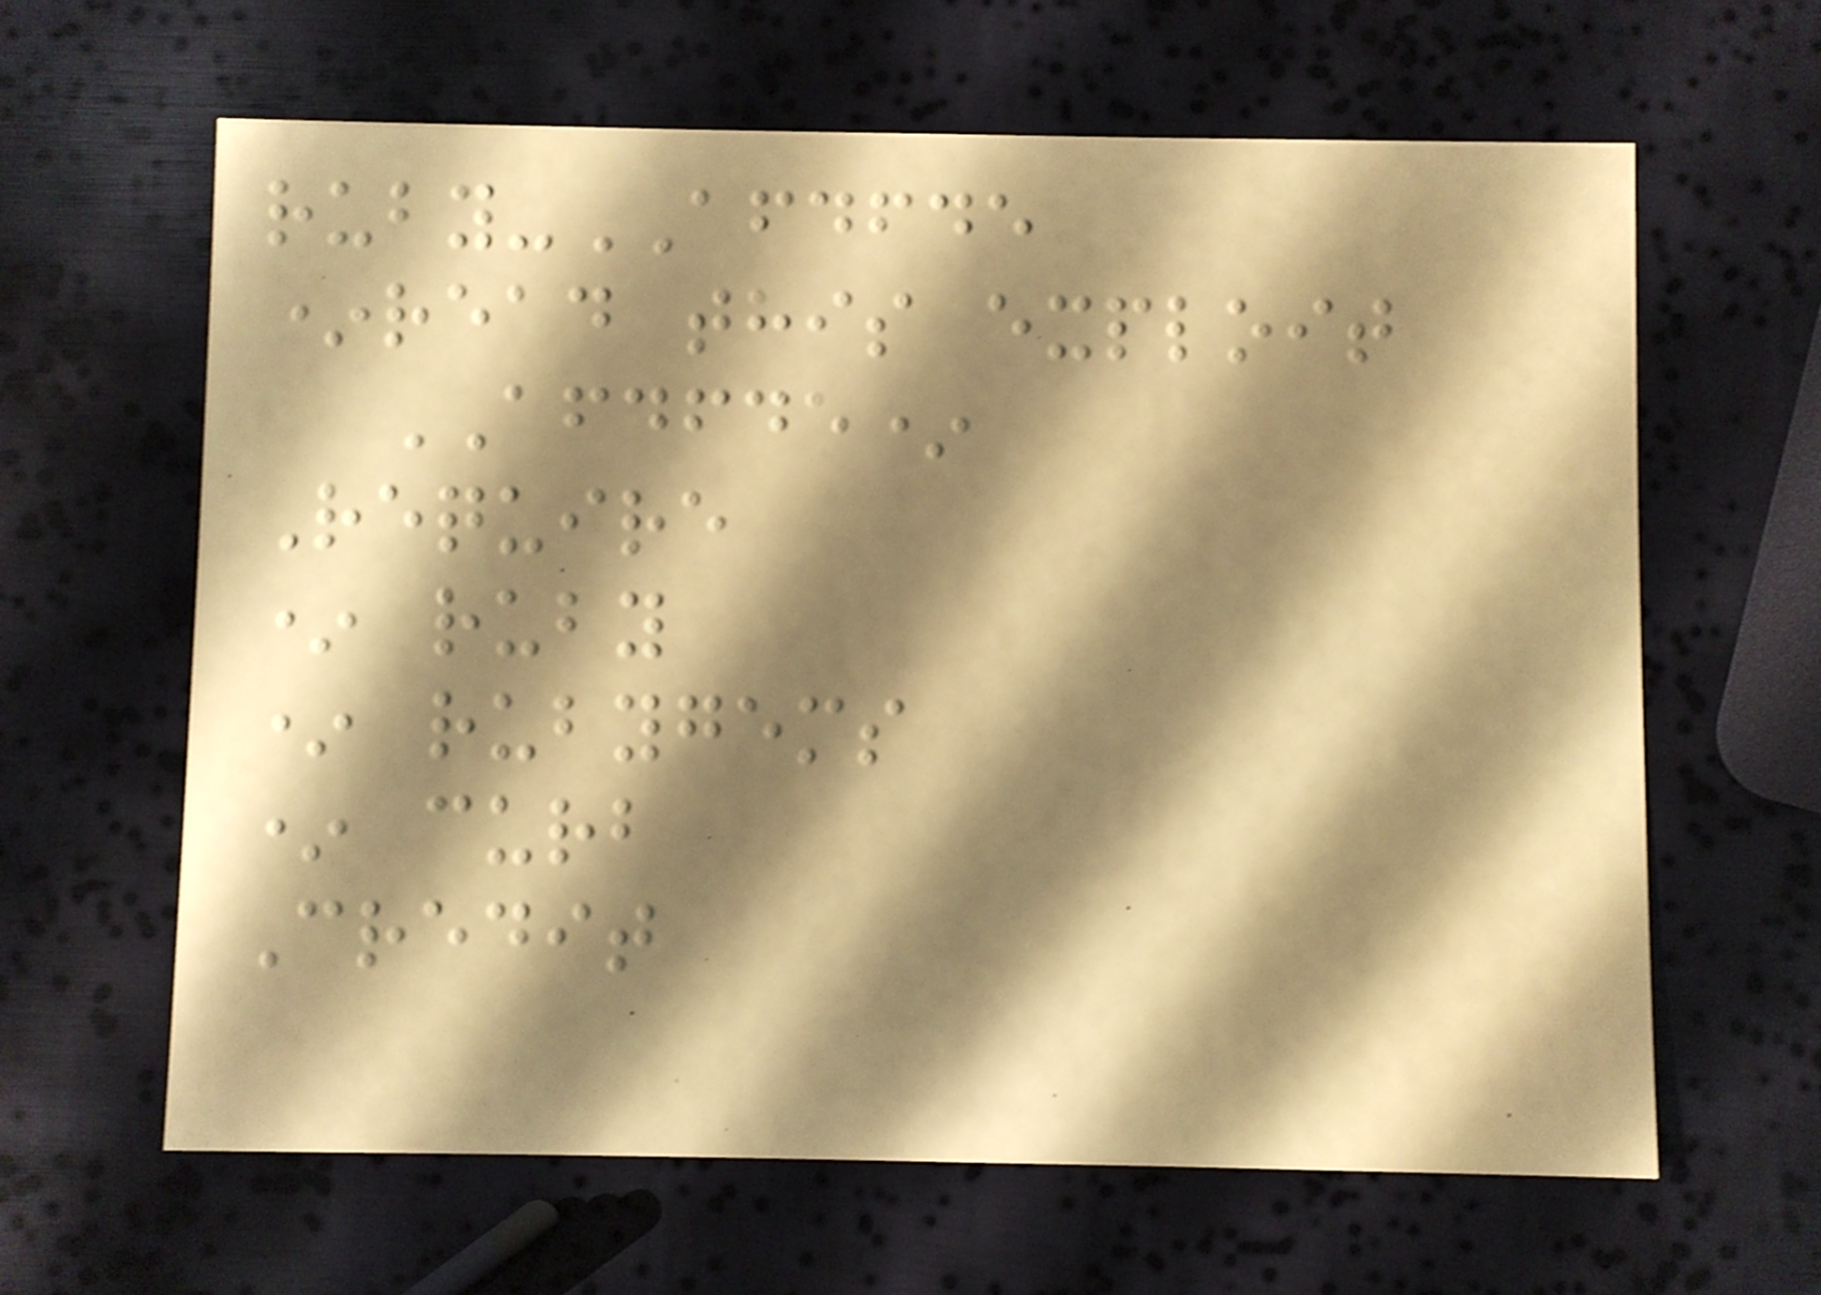ruby-AFDFDE
*read this exploit
AFDFDE*
Require
* ruby
* rubygems
* curb
Credit
